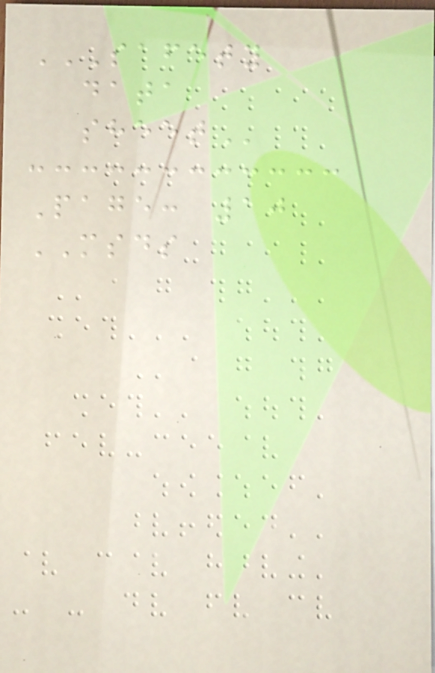SAFETY
DATA
SHEET
Page: 10
MSDS
